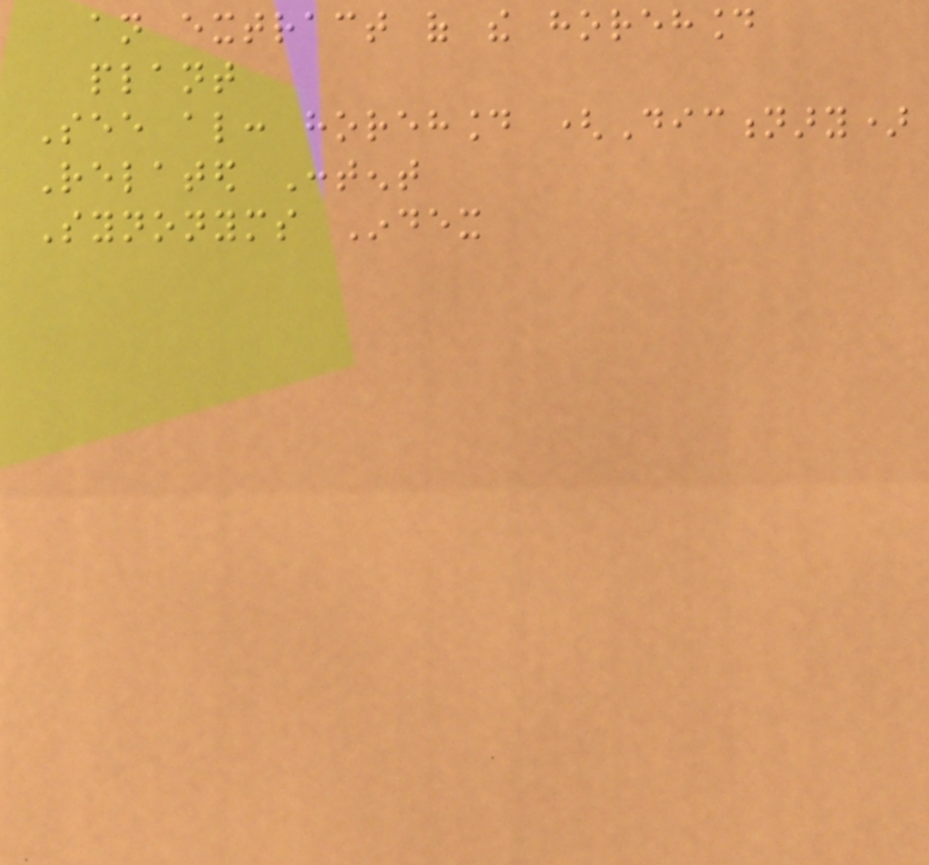an extract of the horehound
plant
See also: horehound (Dictionary)
Related Content
Synonyms Index
